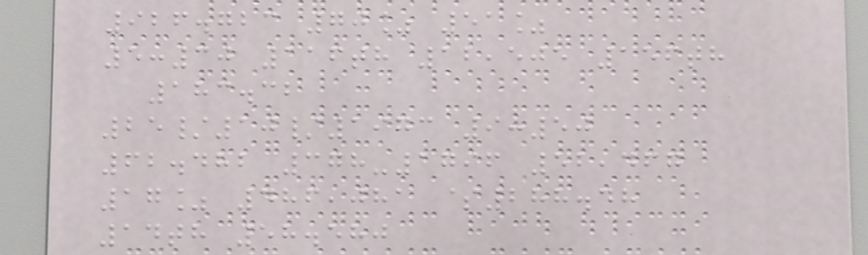926.723 70% 51%
5:30 116th 12,505 156th
183.32
25/10/1973 9:50
62.482 378-1796 52,467
17% 486,081 $288.48
14th 58.580
